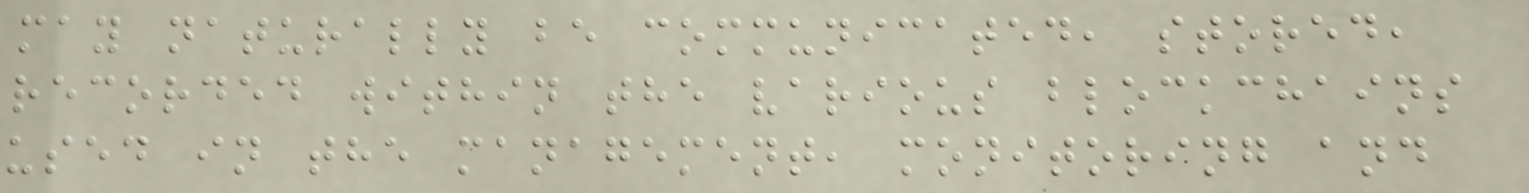may naturally be communicated, stored,
recorded within the various blockchains
used in the management, monitoring and
